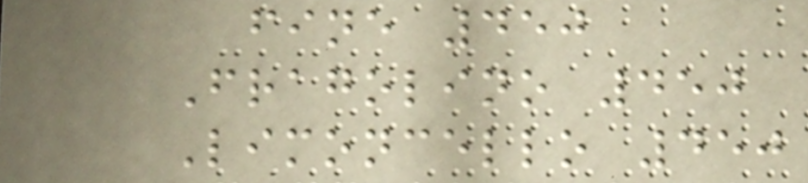fine 450
Fragolino 450
Limoncello 450
